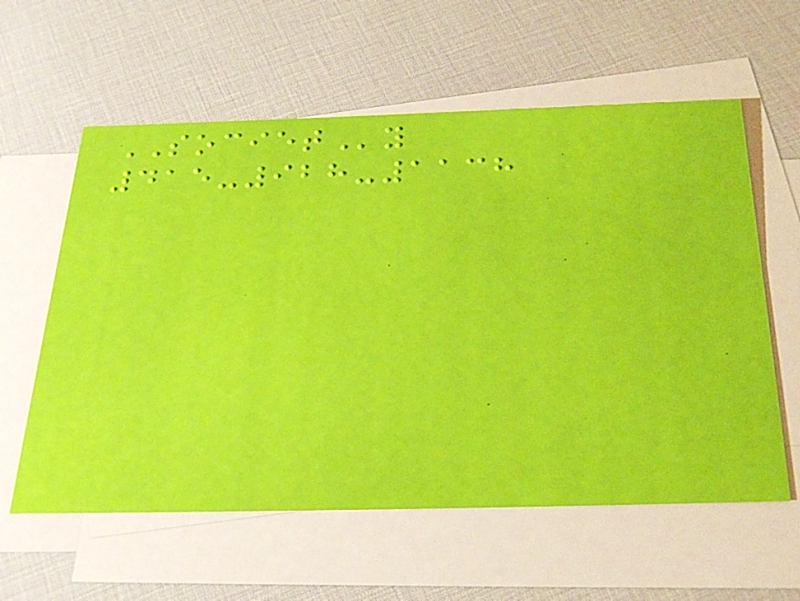SOCIETy
415-928-1138
